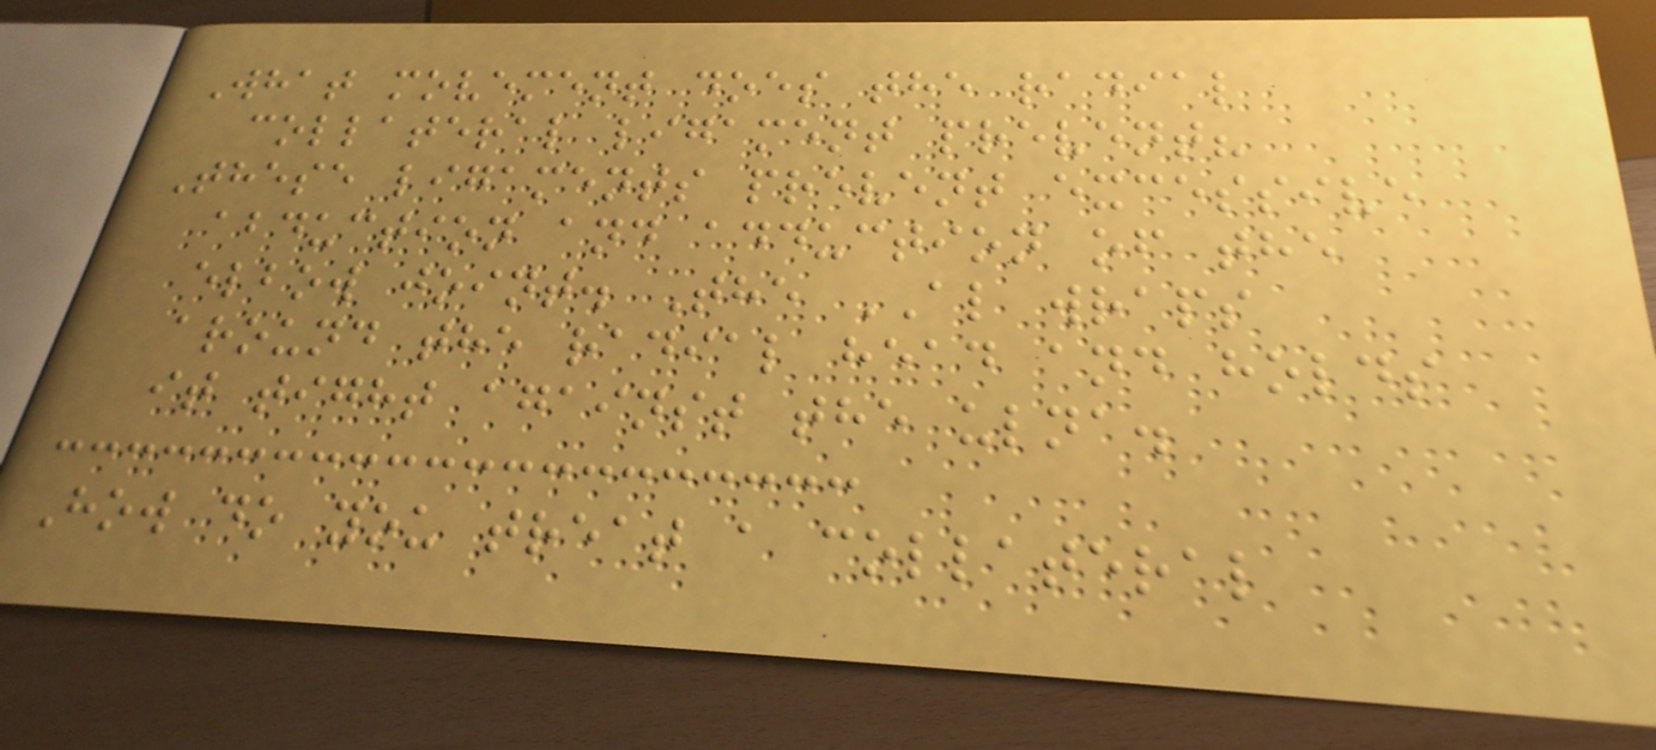What movement does the radial
collateral ligament prevent?
These ligaments prevent excessive
abduction and adduction of the
elbow joint. The AL wraps
around the radial head and holds
it tight against the ulna.
How do you treat a collateral
